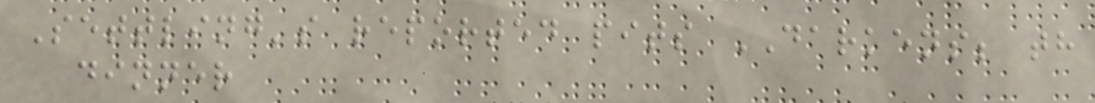Settling's reported pits DARKENS; th
dinner
